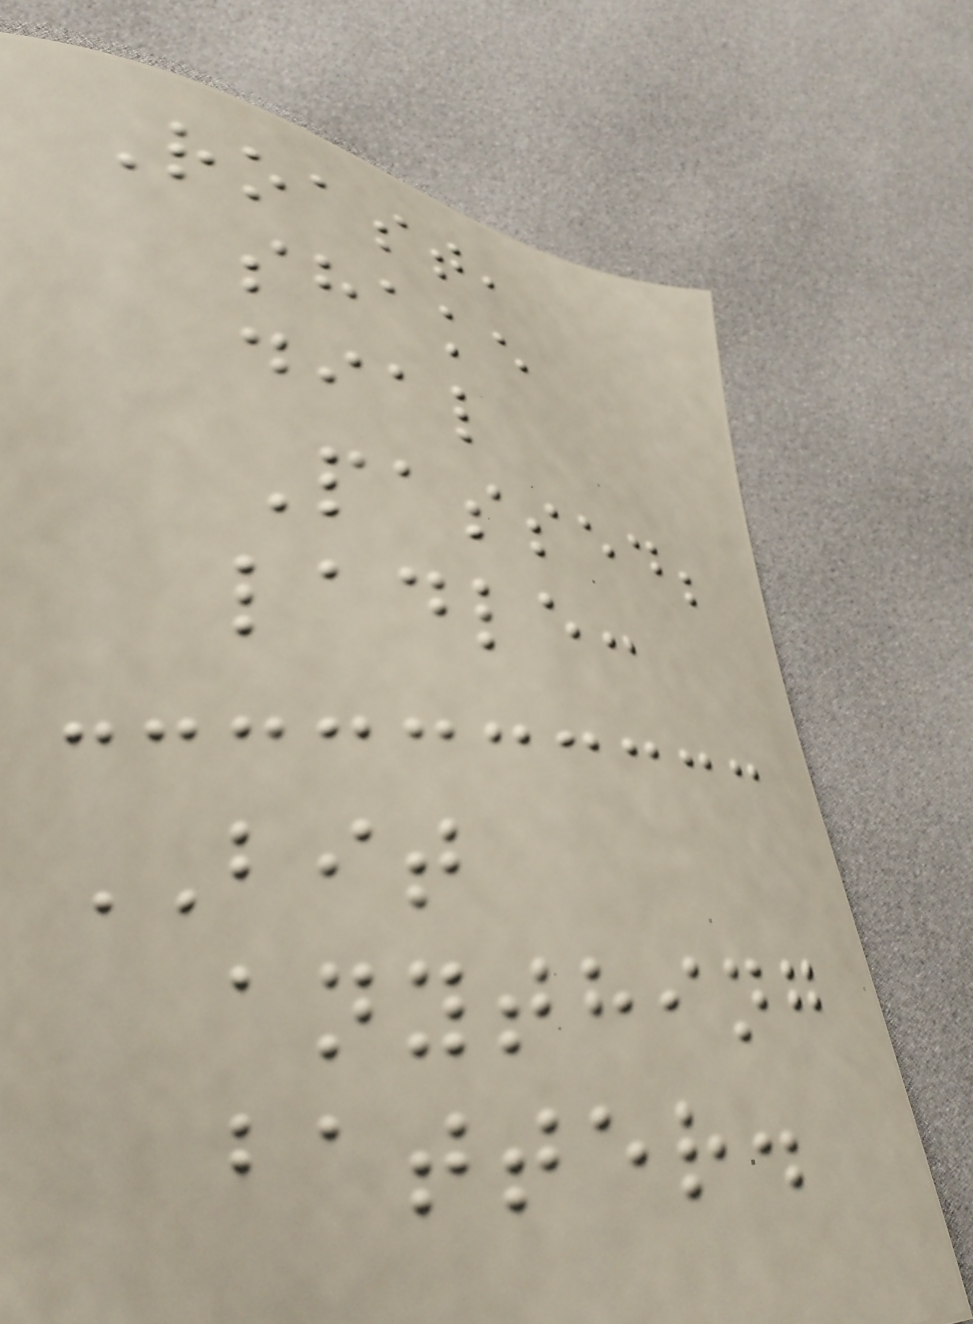Roast,
shake
dial
Passed;
ladle:
BIT
anything
batter.
